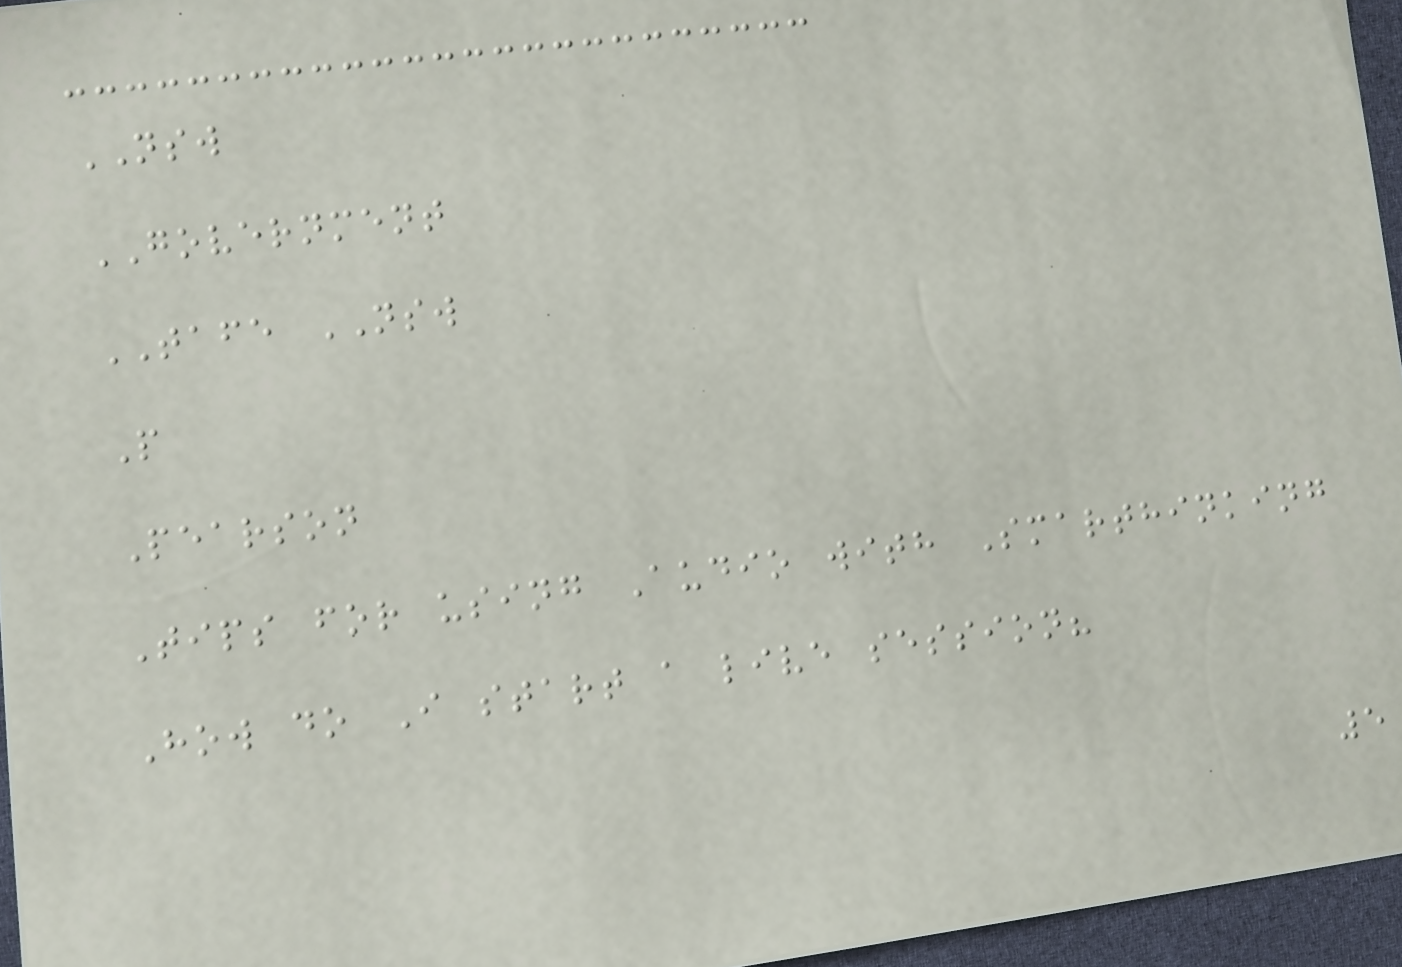NSW
GOVERNMENT
TAFE NSW
P
Pearson
Tips for using Audio with Smarthinking
How do I start a live session?
5
